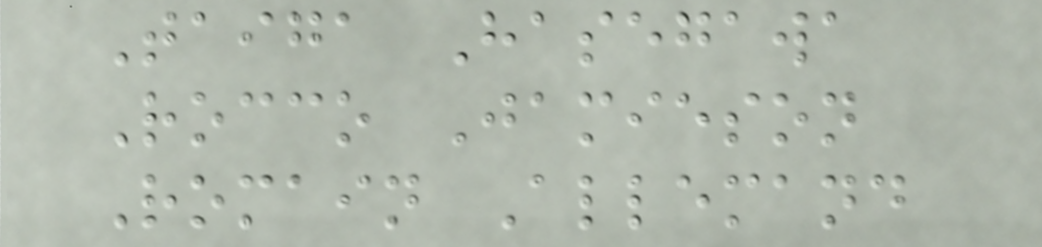Taiga Hasegawa
Rocco Jamieson
Romain Allemand
